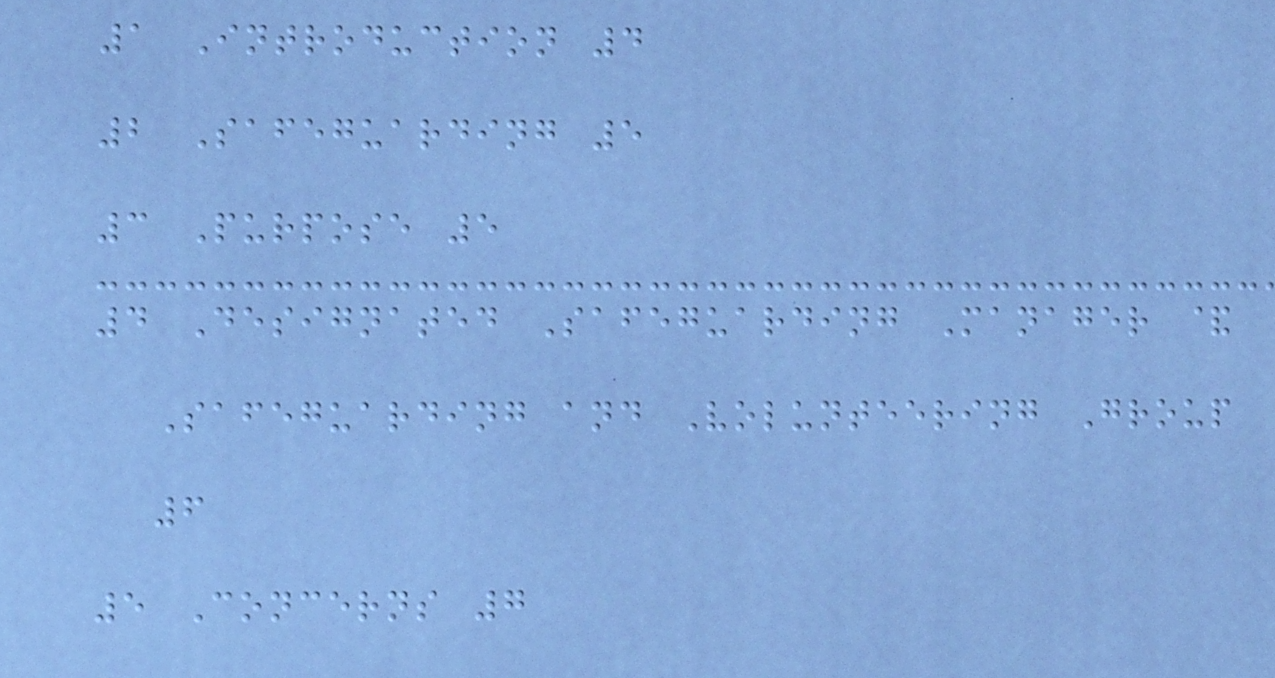1 Introduction 4
2 Safeguarding 5
3 Purpose 5
4 Designated Safeguarding Manager &
Safeguarding and Volunteering Group
6
5 Concerns 7
